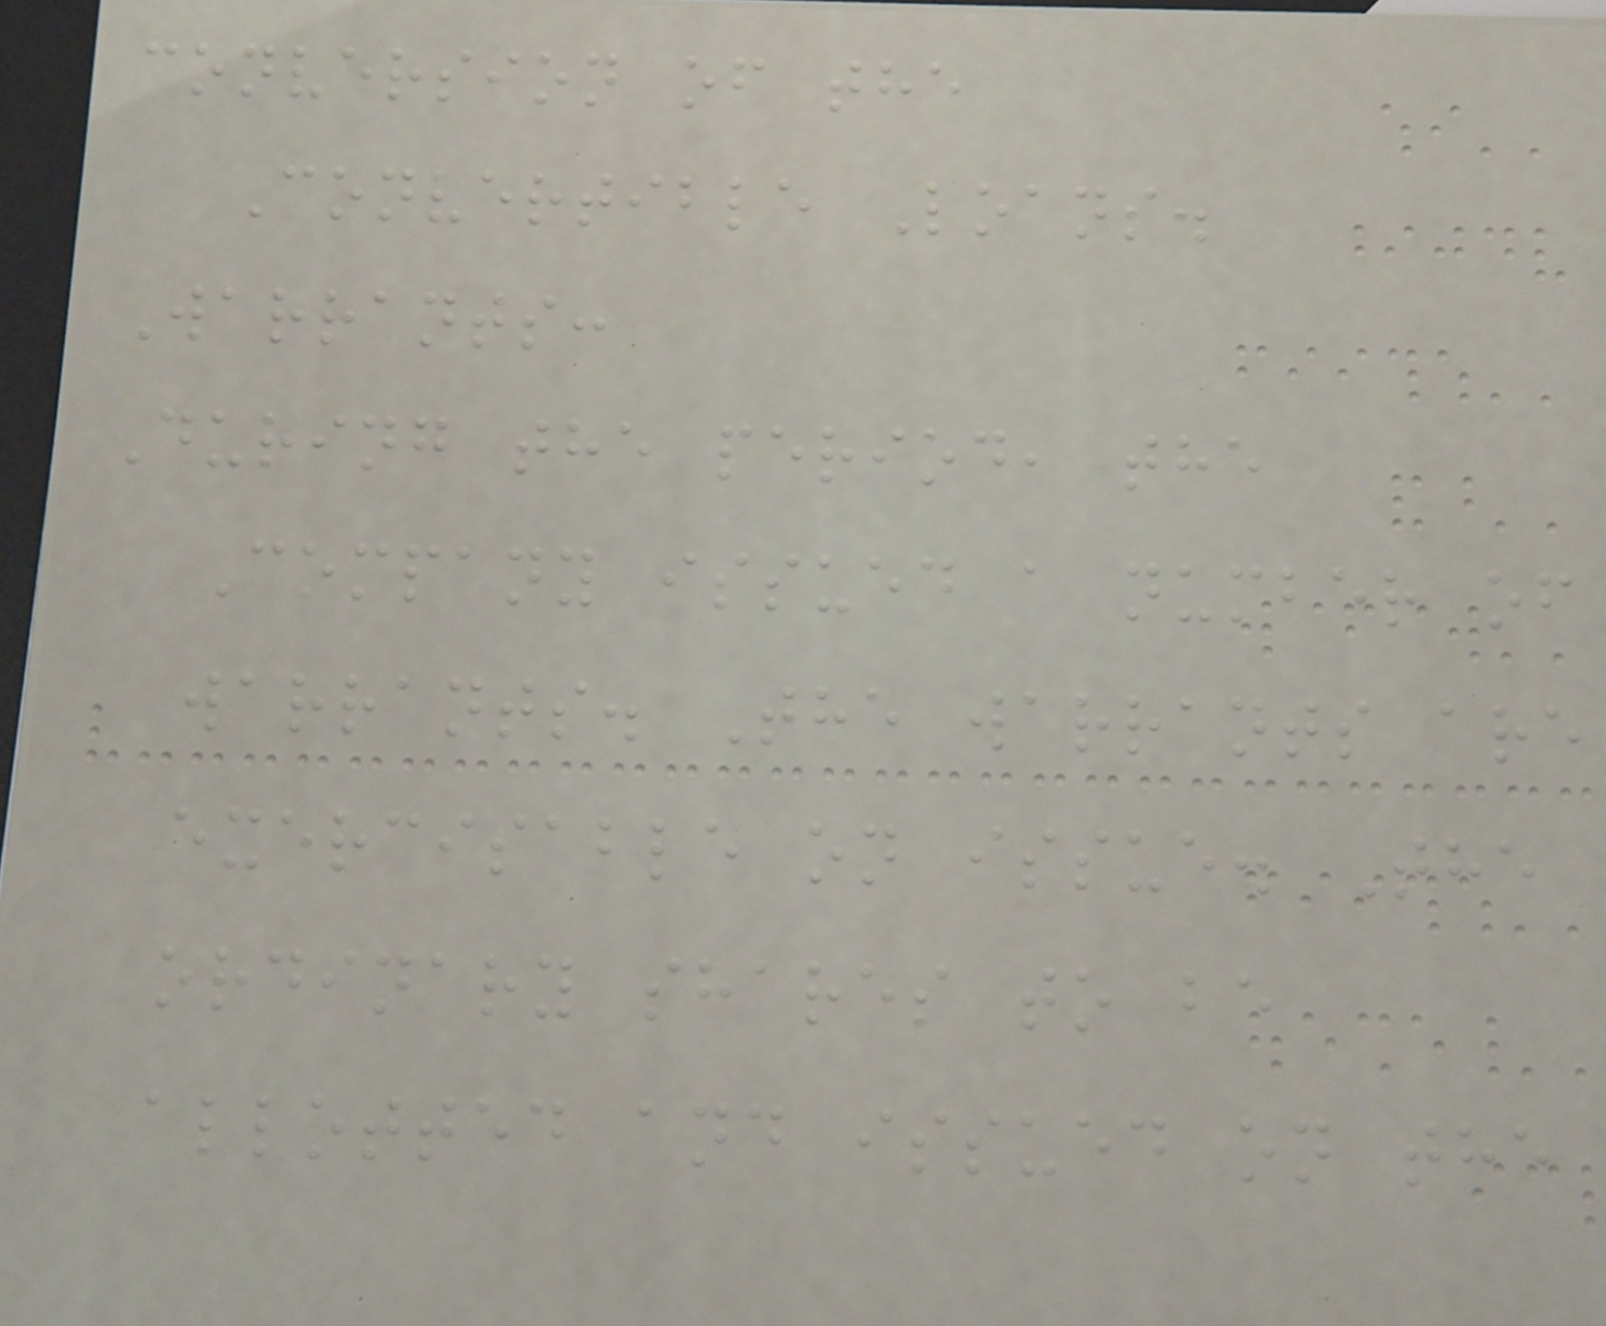conversion of the
Convertible Loans.
Warrants:
During the period, the
Company issued a number of
warrants. The warrants are
exercisable on issue. The
ordinary shares to be
allotted and issued on the
